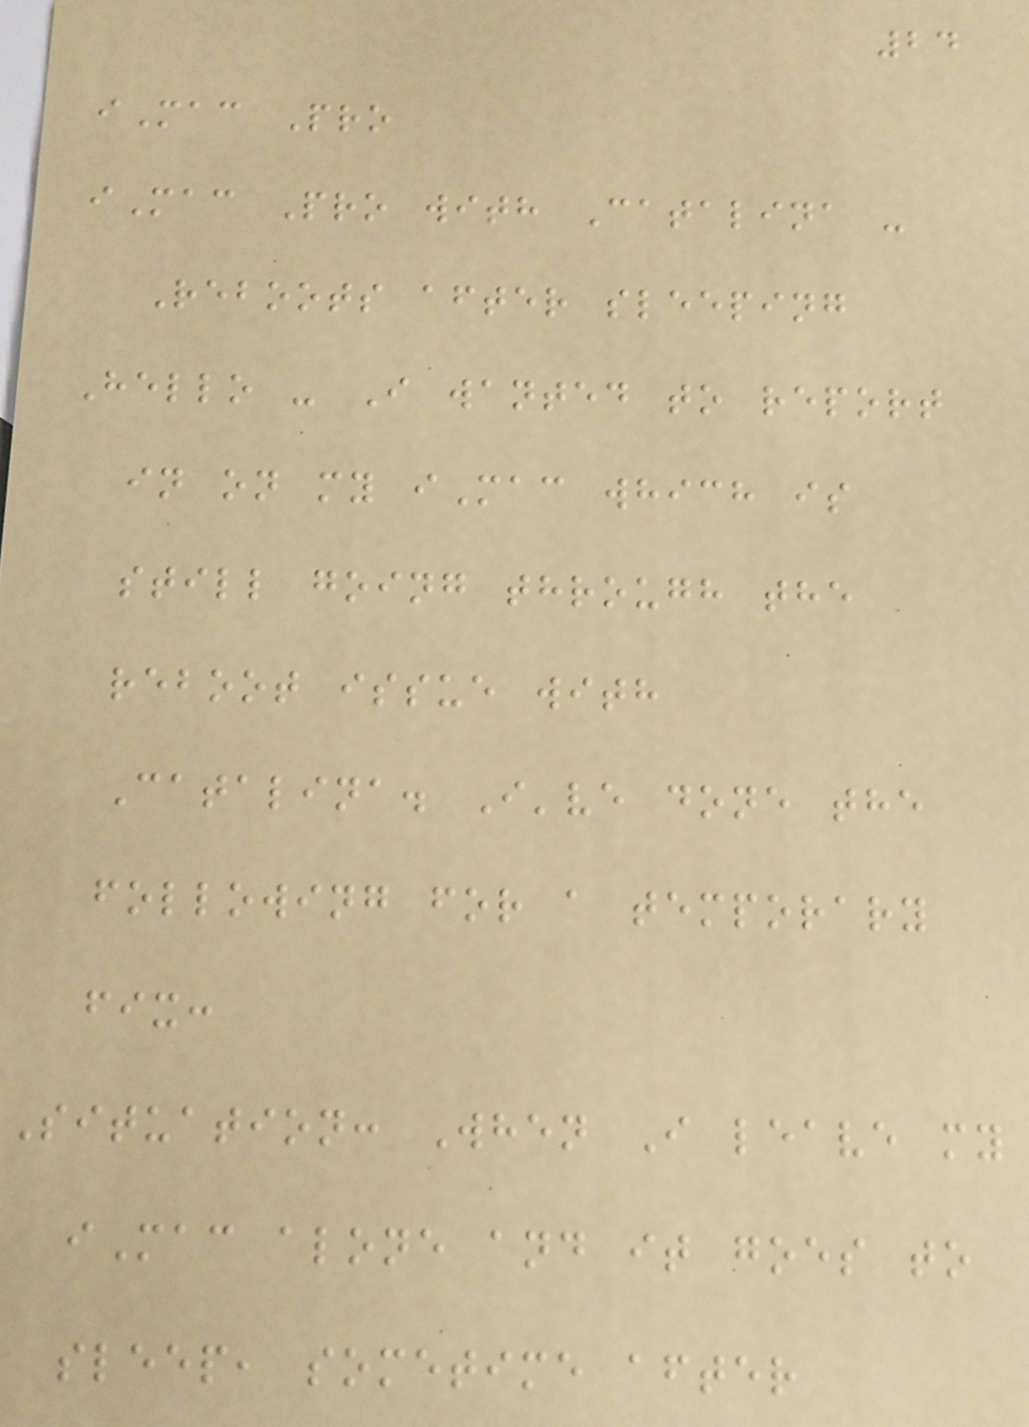24
iMac Pro
iMac Pro with Catalina -
Reboots after sleeping
Hello - I wanted to report
in on my iMac which is
still going through the
reboot issue with
Catalina. I've done the
following for a temporary
fix:
Situation: When I leave my
iMac alone and it goes to
sleep, sometime after
